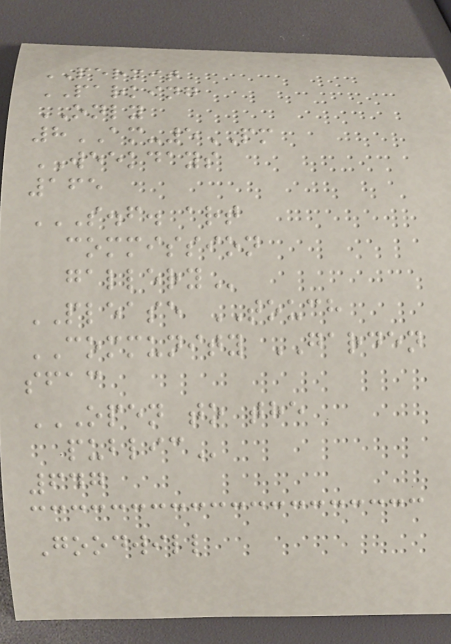PERMIT
PARKING
ONLY
8AM-5PM
WEEKDAYS
165
S.F. ART
COMMISSION
GALLERY
PLEASE TOUCH
COMMUNITY GARDEN
sfac
OPEN TO THE
PUBLIC
647
Goodwill
